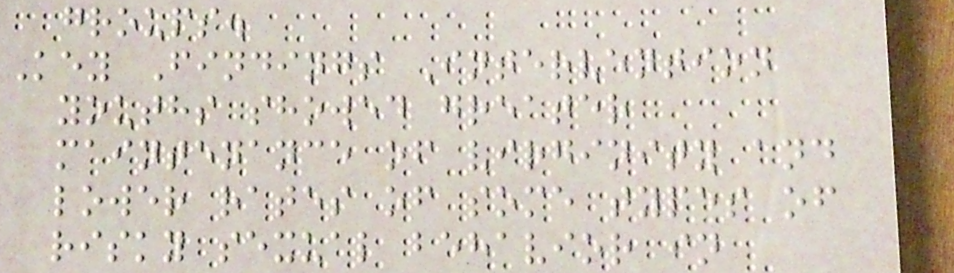groups.
Key Findings Intervention
youths showed greater
maintenance of virginity and
lower rates of some types of
risky sexual behavior in
